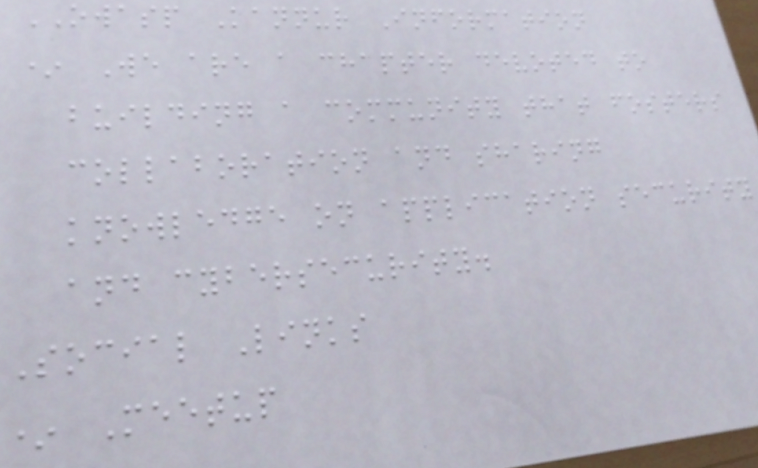OWASP Kannur Information
* We are a chapter devoted to
building a community that fosters
collaboration and sharing
knowledge on application security
and cybersecurity.
Social Links
* Meetup
